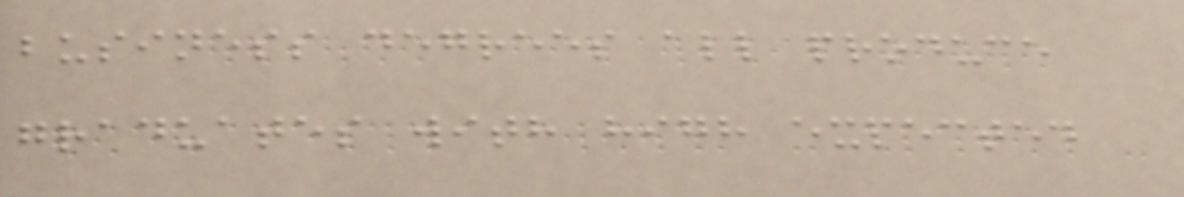business degrees all produce
graduates with high expected
